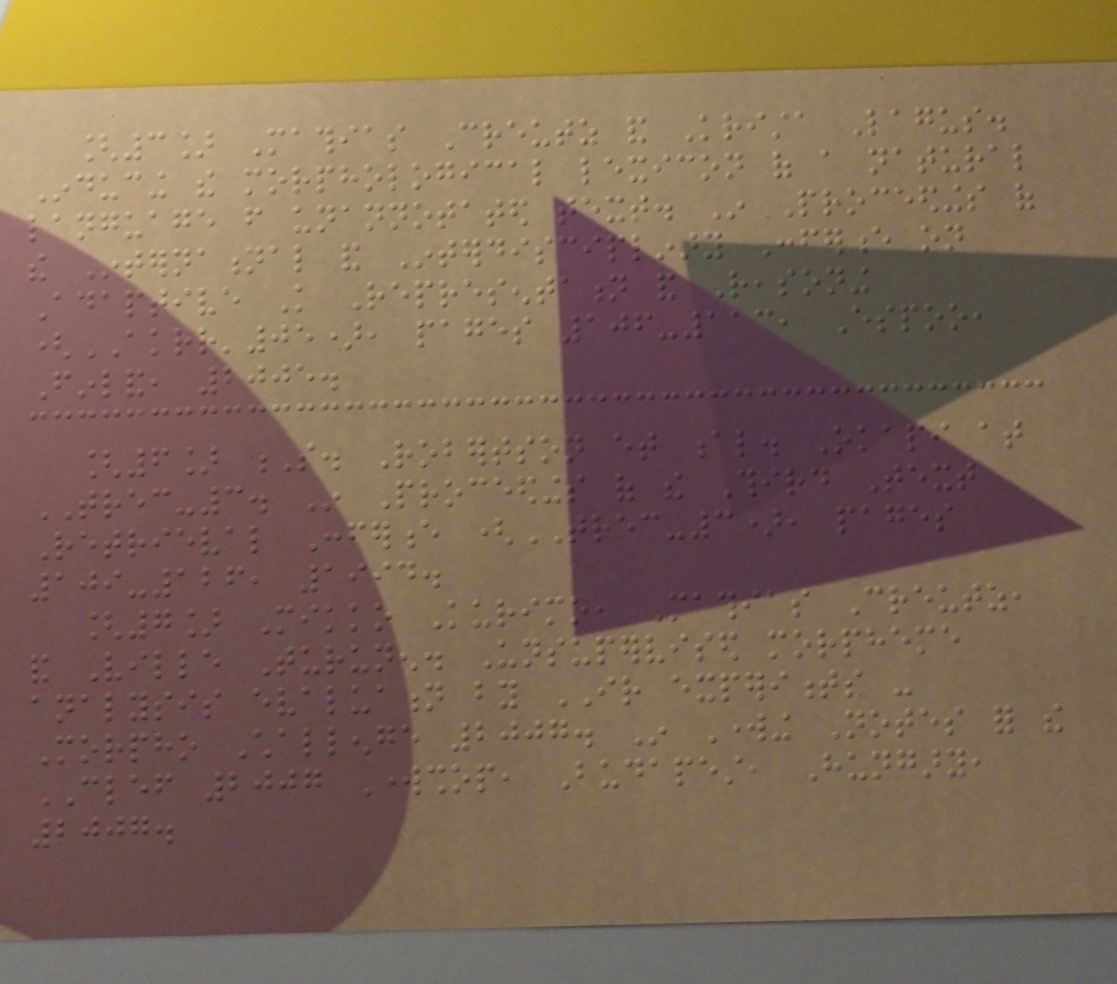[3] Mathias Creutz and Krista Lagus.
Inducing the morphological lexicon of a natural
language from unannotated text. In Proceedings of
the International and Interdisciplinary Conference on
Adaptive Knowledge Representation and Reasoning
(AKRR'05), pages 106-113, Espoo,
Finland, 2005.
[6] S. Robertson et al. Okapi at
TREC-3. In Proceedings of the Third Text
Retrieval Conference (TREC-3), pages
109-126, 1994.
[7] Mikko Kurimo, Mathias Creutz,
and Ville Turunen. Unsupervised morpheme
analysis evaluation by IR experiments -
Morpho Challenge 2007. In Working Notes for the
CLEF 2007 Workshop, Budapest, Hungary,
2007.
